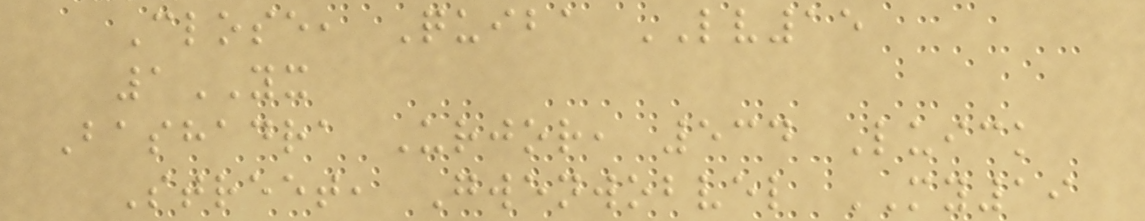Close, Quiba LV15
1YX
Bashadra Urjor, 534 Luick
Street, Gwenwobvel MY19
